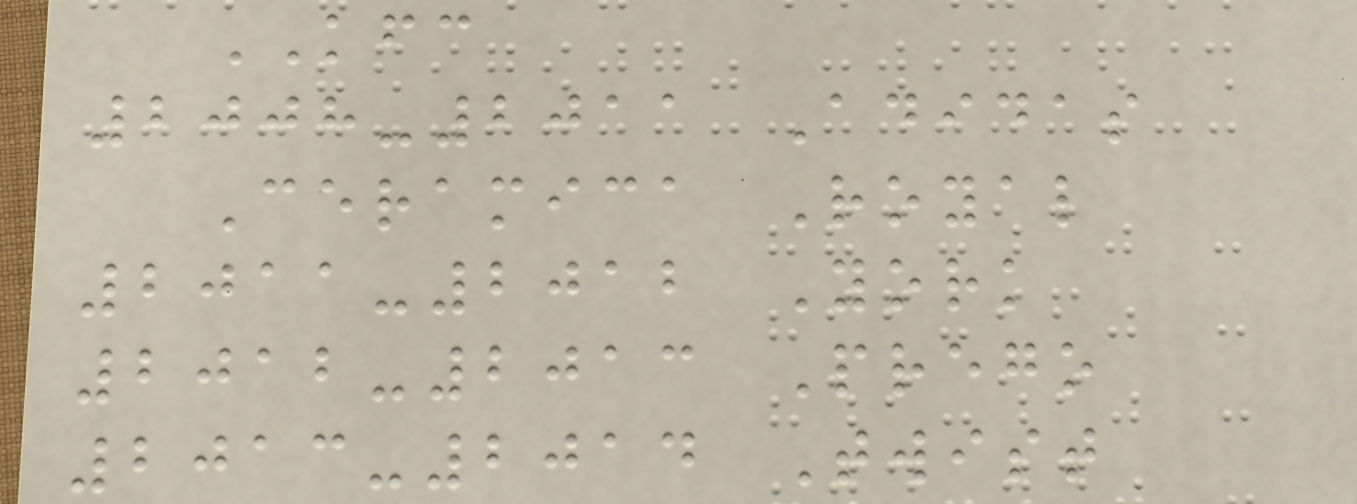KFC
2008-2011 Adidas
Ceramica Royal
2011-2012 York
2012-2013 Prego
2013-2014 Twist
